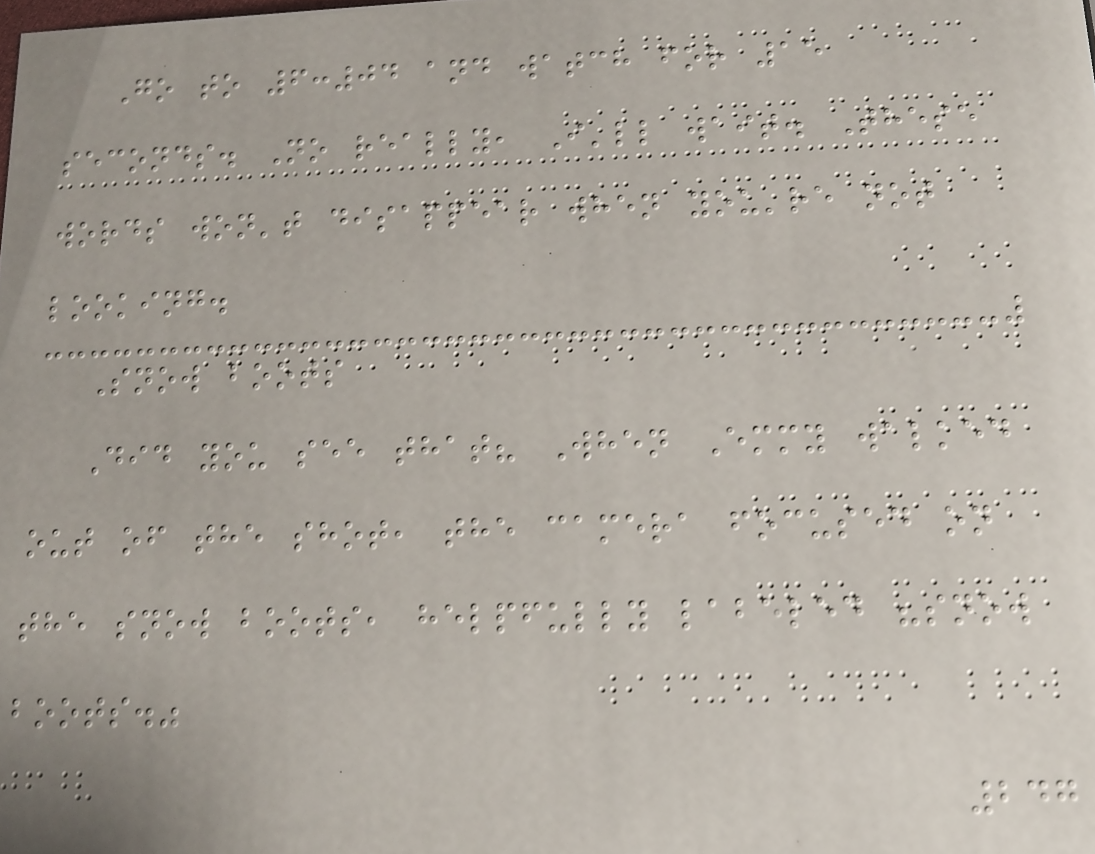Go to 6:04 and watch for 15
seconds. No really, I'll wait. These
words won't disappear when you're not
looking.
Snow boots
Did you see that? When Emmy walked
out of the shot, the camera focused on
the snow boots, helpfully labeled "snow
boots."
247
